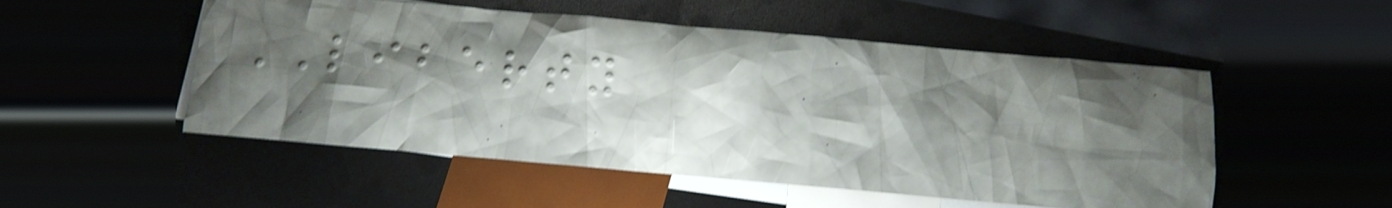LIBERTY
